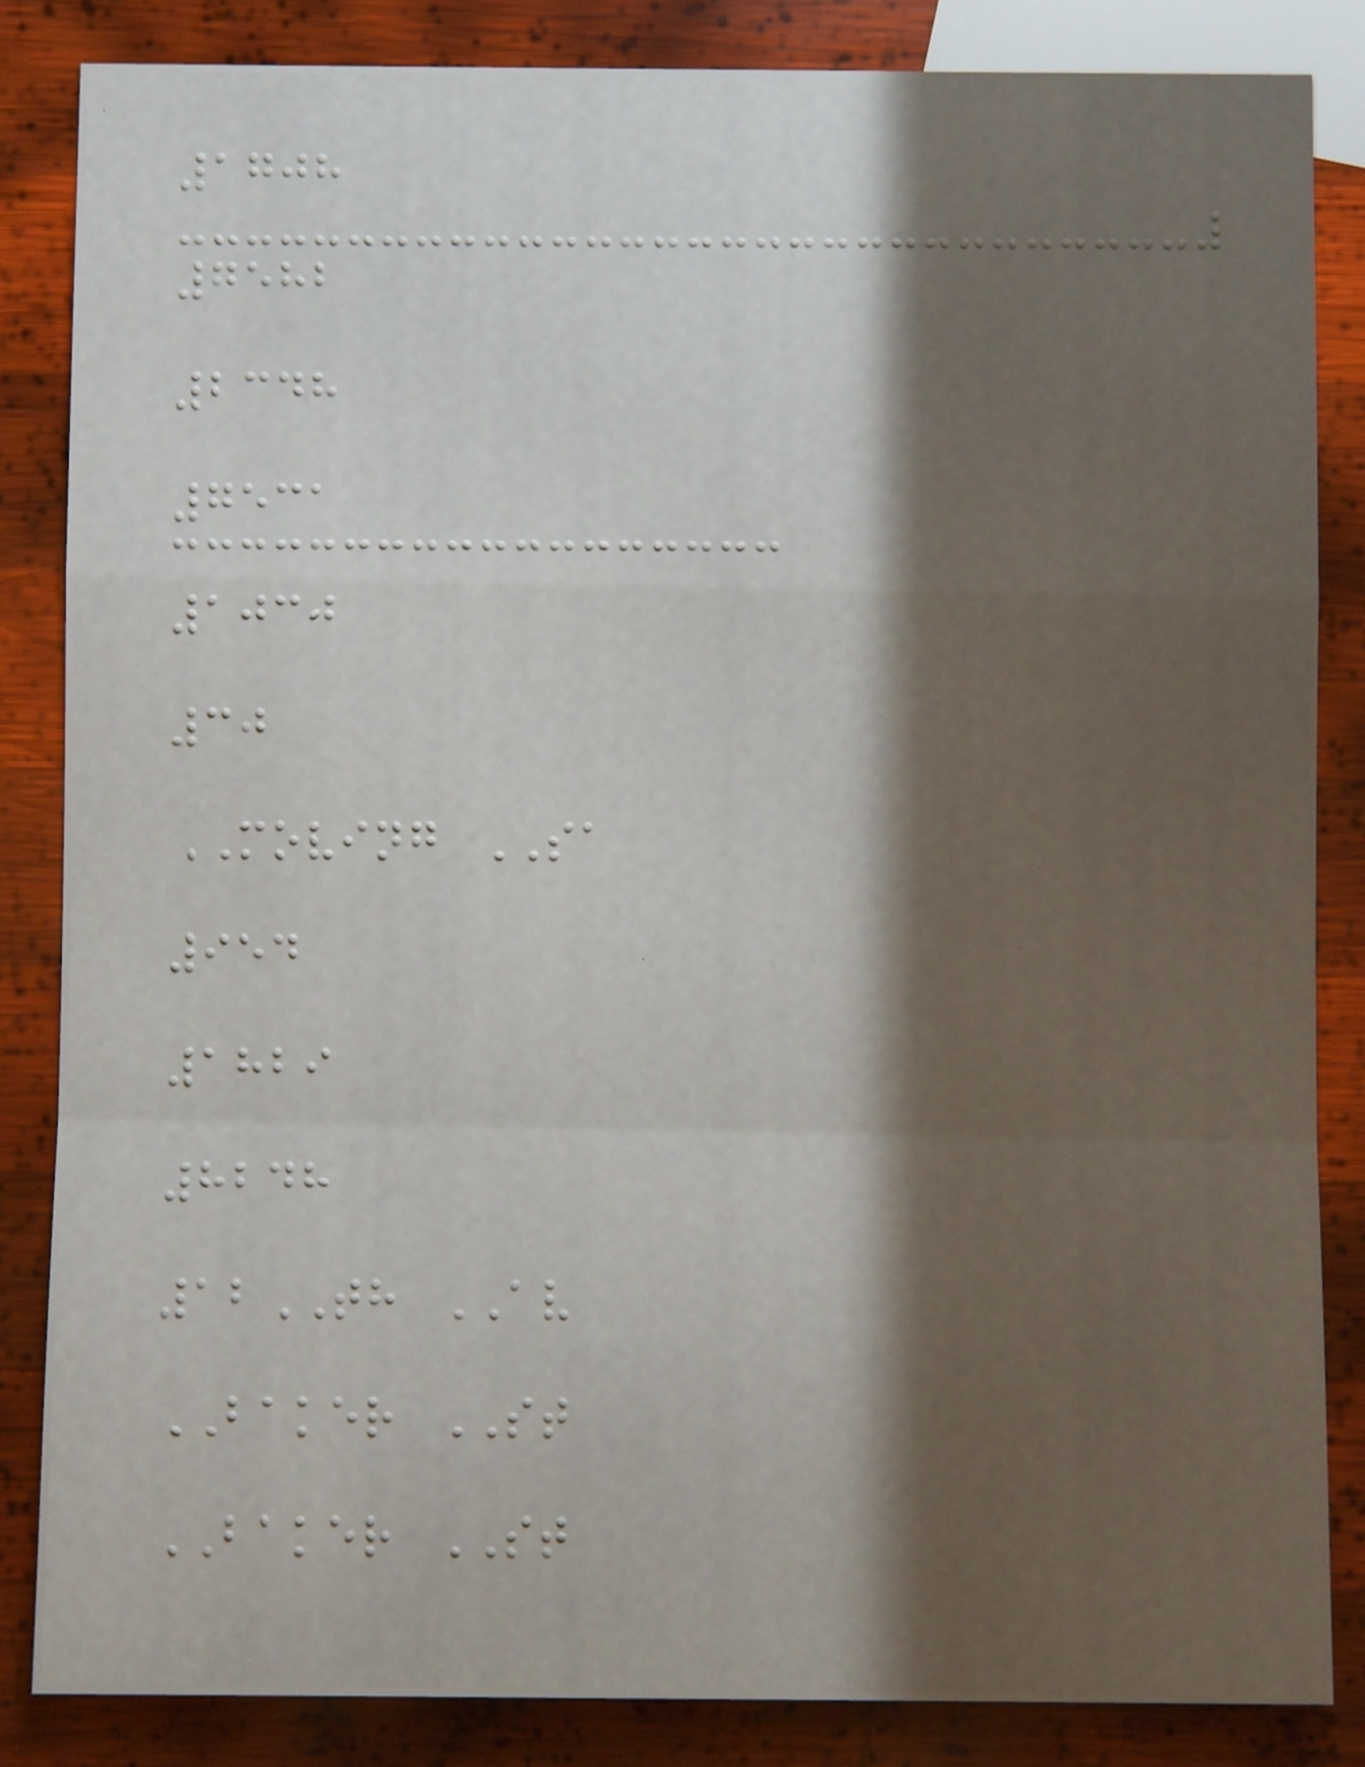1708
7582
2348
7531
1030
30
MOVING SA
954
1829
8248
12TH AV
BAKER ST
BAKER ST
